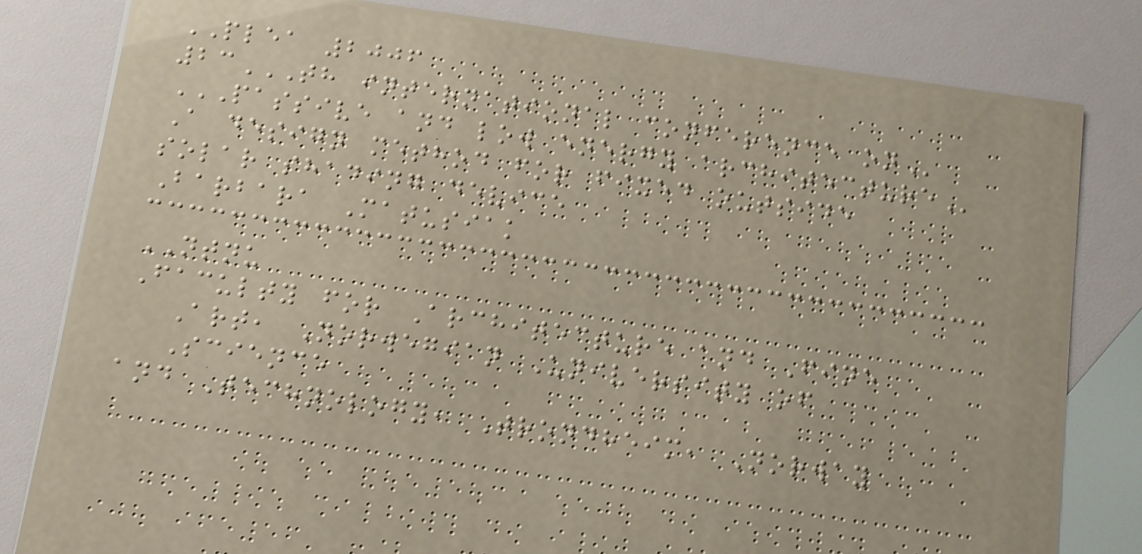PLEA 2006
23TH INTERNATIONAL CONFERENCE ON
PASSIVE AND LOW ENERGY ARCHITECTURE
A design method for fixed outside
solar shading device
Barbara Matusiak
NTNU
Faculty for Architecture and Fine
Art, Norwegian University of
Science
and Technology, Trondheim, Norway
